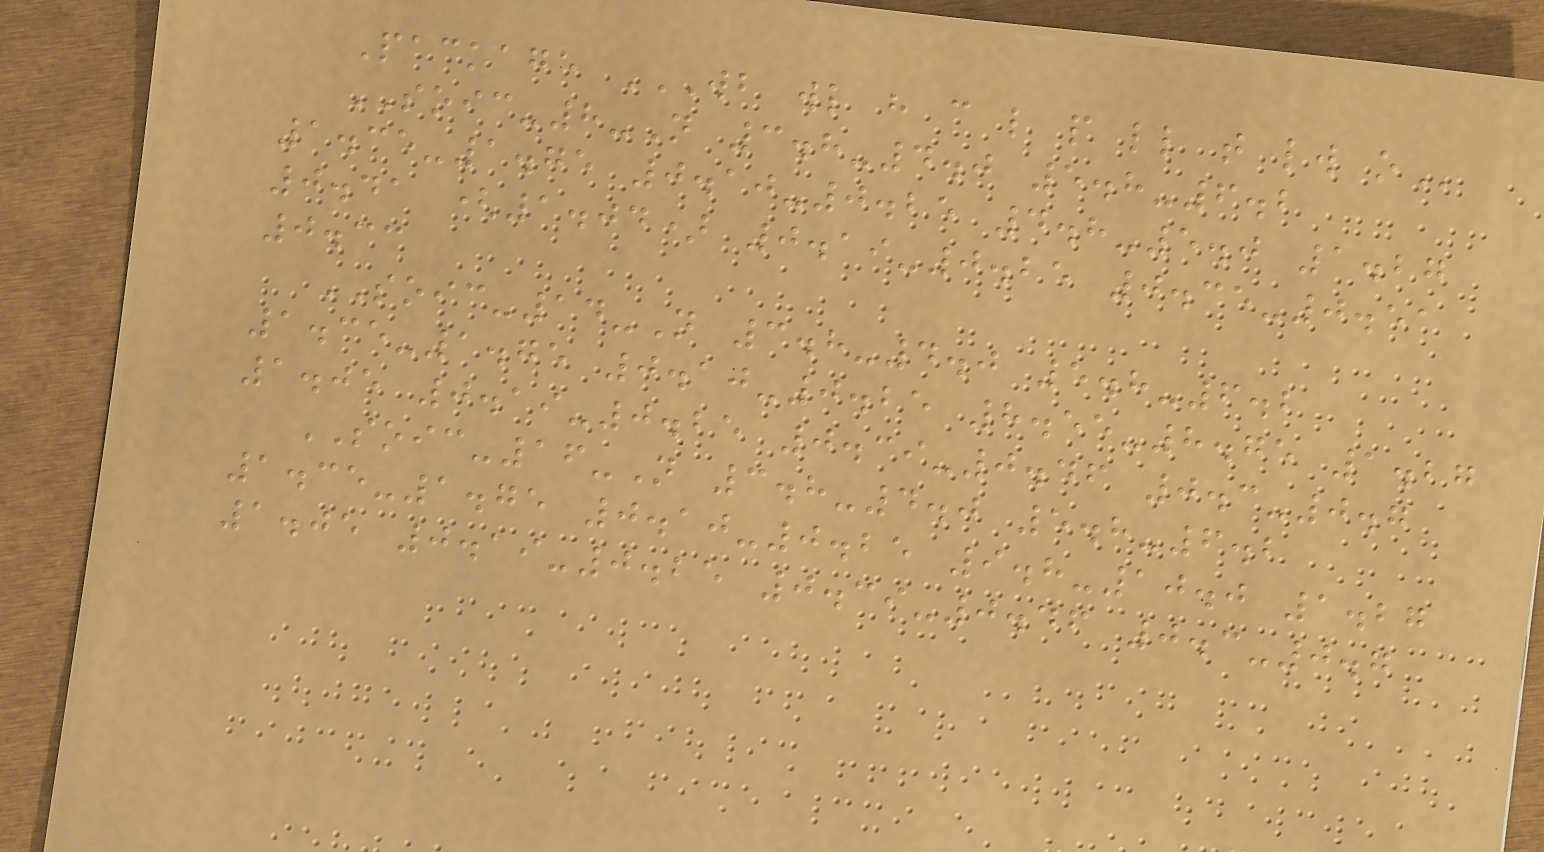Package WB WL H C L P LL T LW O
SOIC-8-N 3.8-4.0 5.8-6.2
1.35-1.75 0.10-0.25 4.8-5.0 1.27
0.41 (1.04) 0.19-0.25 0.35-0.51
0.33
SOIC-14-N 3.8-4.0 5.8-6.2
1.35-1.75 0.10-0.25 8.55-8.75 1.27
1.05 0.19-0.25 0.39-0.46 0.3-0.7
SOIC-16-N 3.8-4.0 5.8-6.2
1.35-1.75 0.10-0.25 9.8-10.0 1.27
1.05 0.19-0.25 0.39-0.46 0.3-0.7
